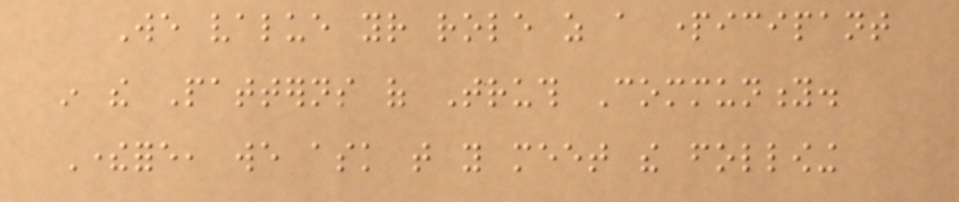We value your role as a participant
in the Patterns of Truth Community.
Therefore, we ask that you meet the following
